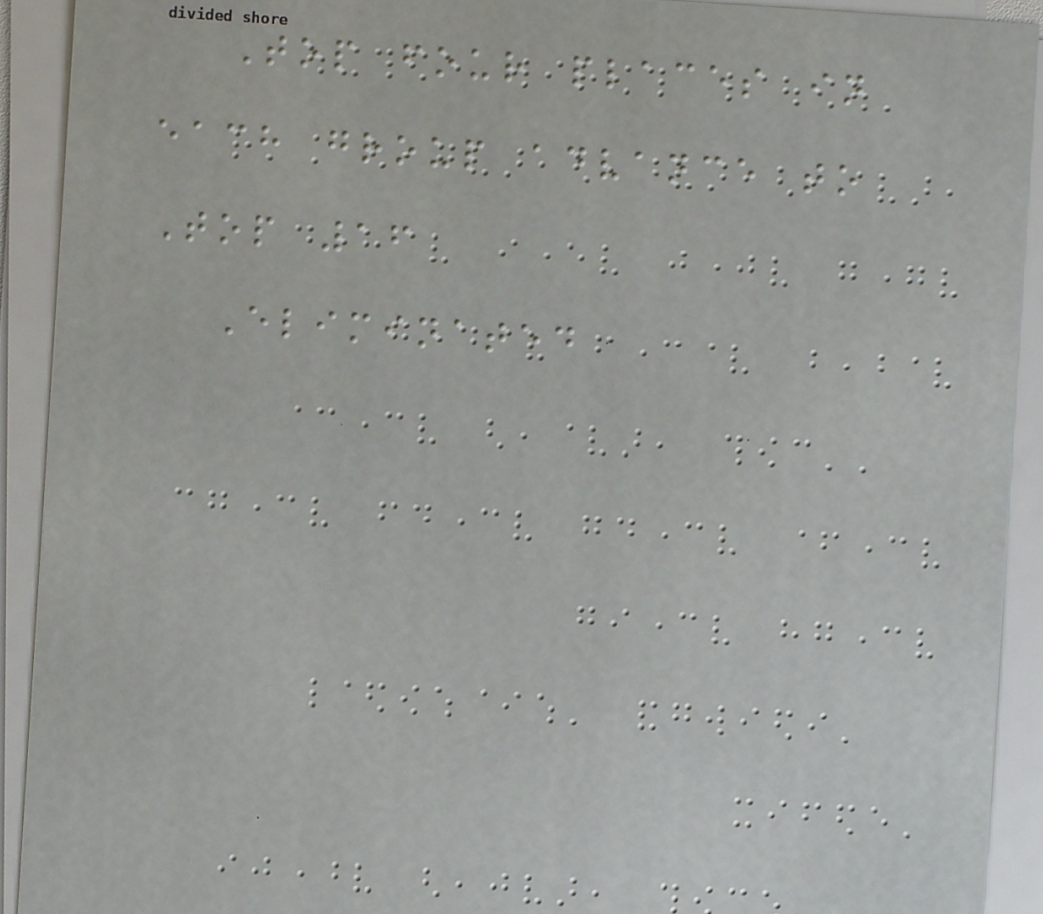Top four places in
each group advance to
Top 16
Eliminated
